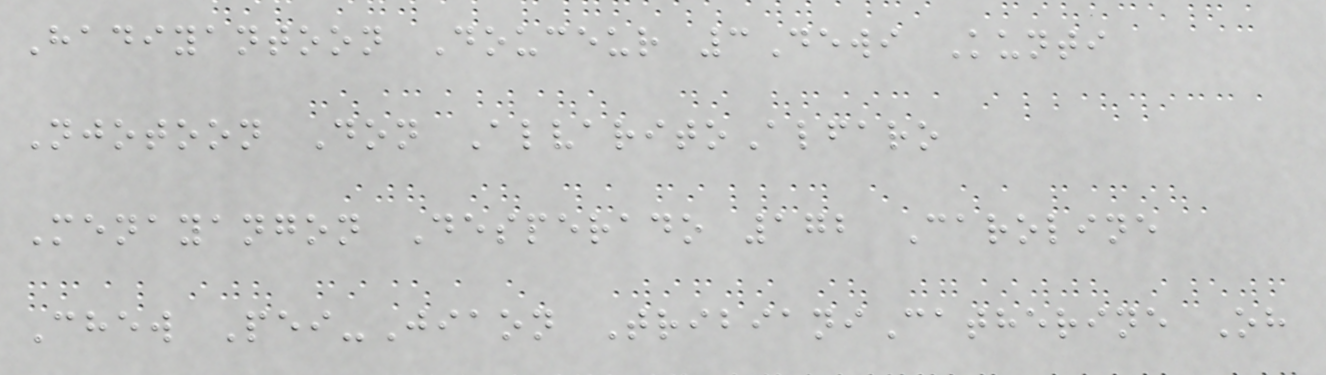Hadiyantoon Douceur 3Dewi Kunti
Njotoon Don AlvaritoAlfaro
Menayangon Desperado 172 Caroline
Chew Pei-Jiaon TribianiCatherine Oh
